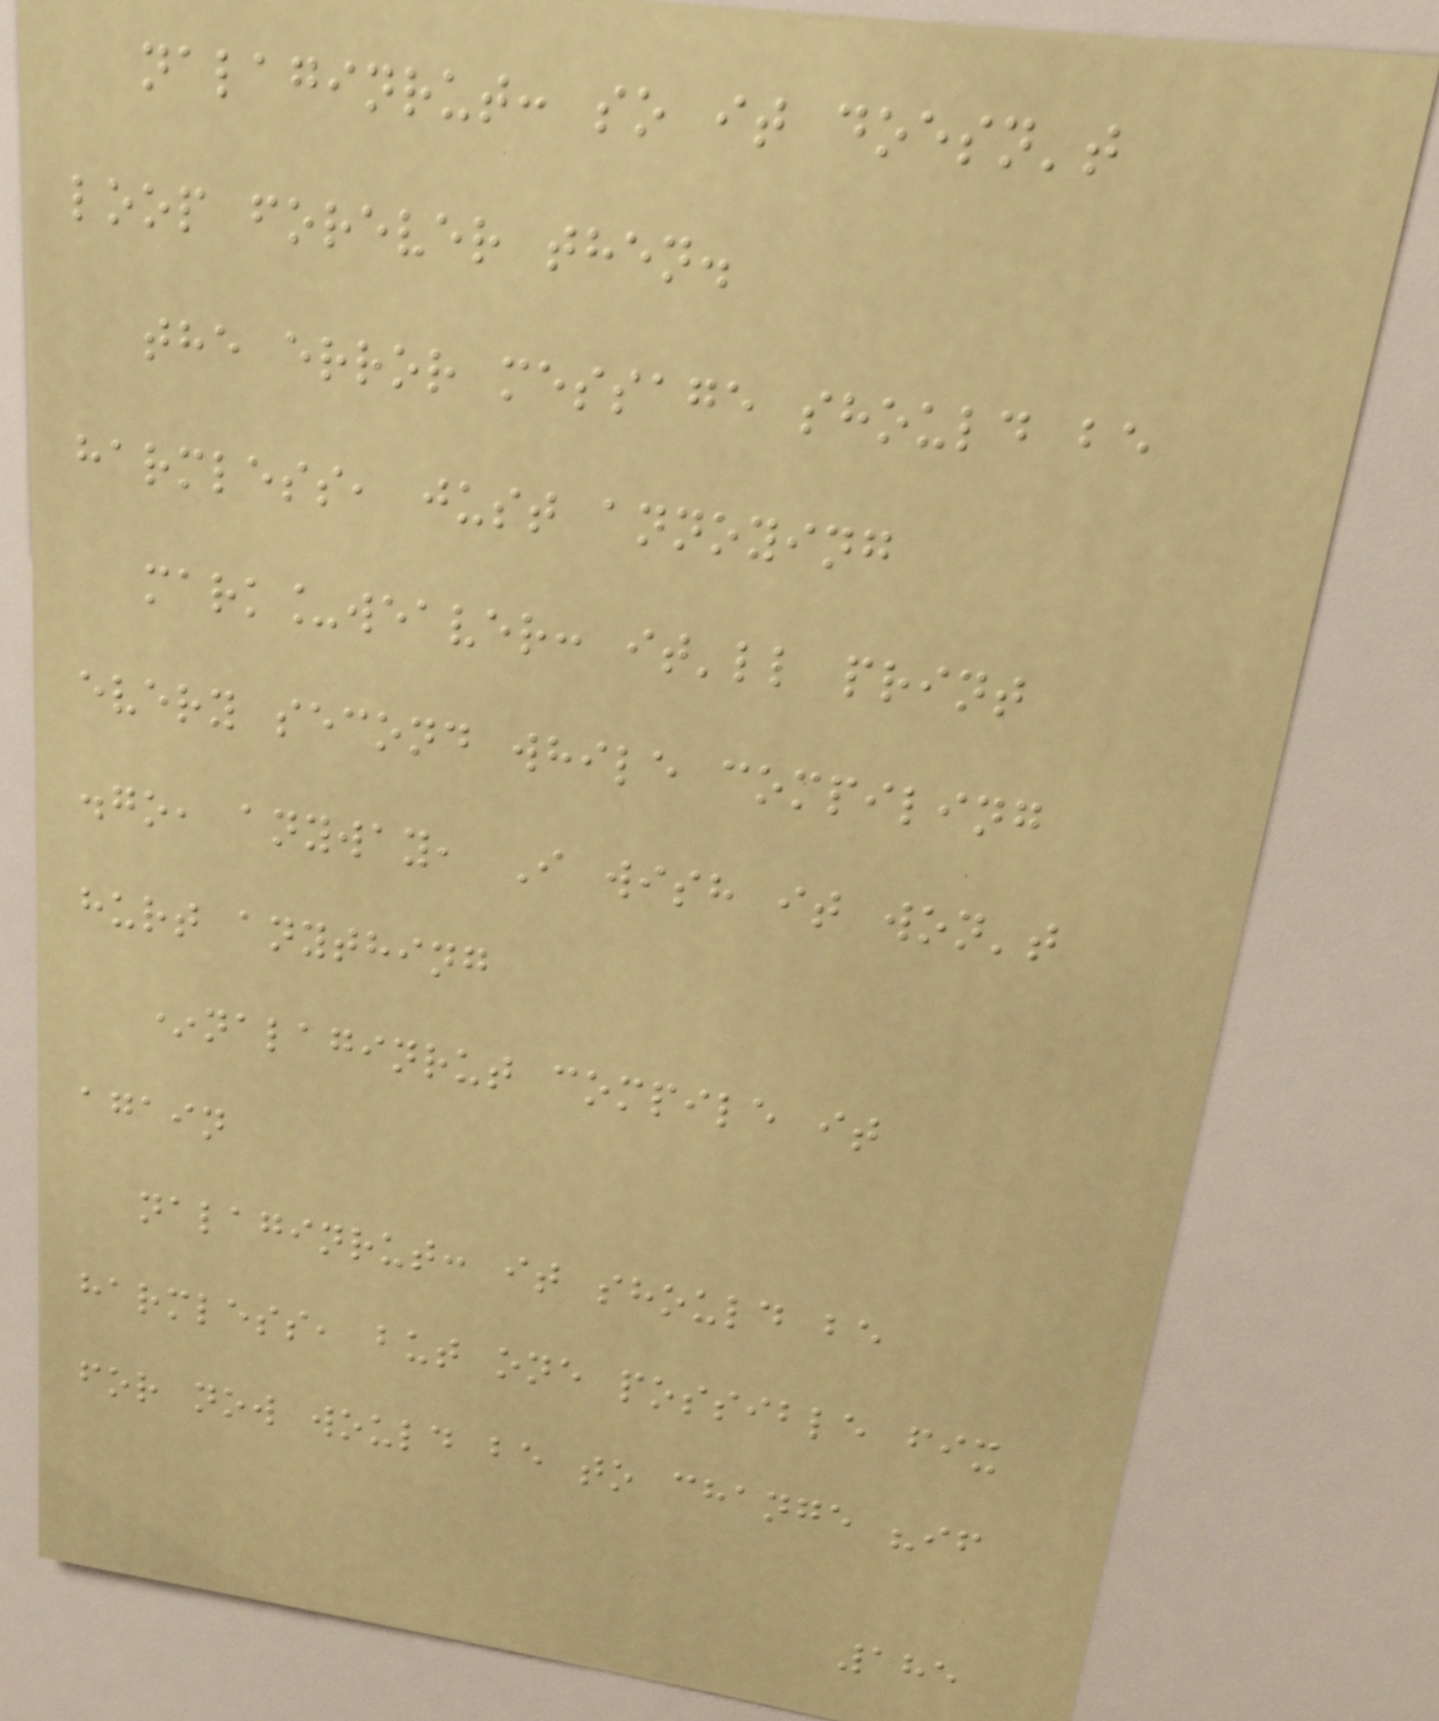nalaginrut: so it doesn't
loop forever then.
the error message should be
harmless, just annoying
mark_weaver: it'll print
every second while compiling
.go, anyway, I wish it won't
hurt anything
*nalaginrut compile it
again
nalaginrut: it should be
harmless, but one possible fix
for now would be to change "if
185
